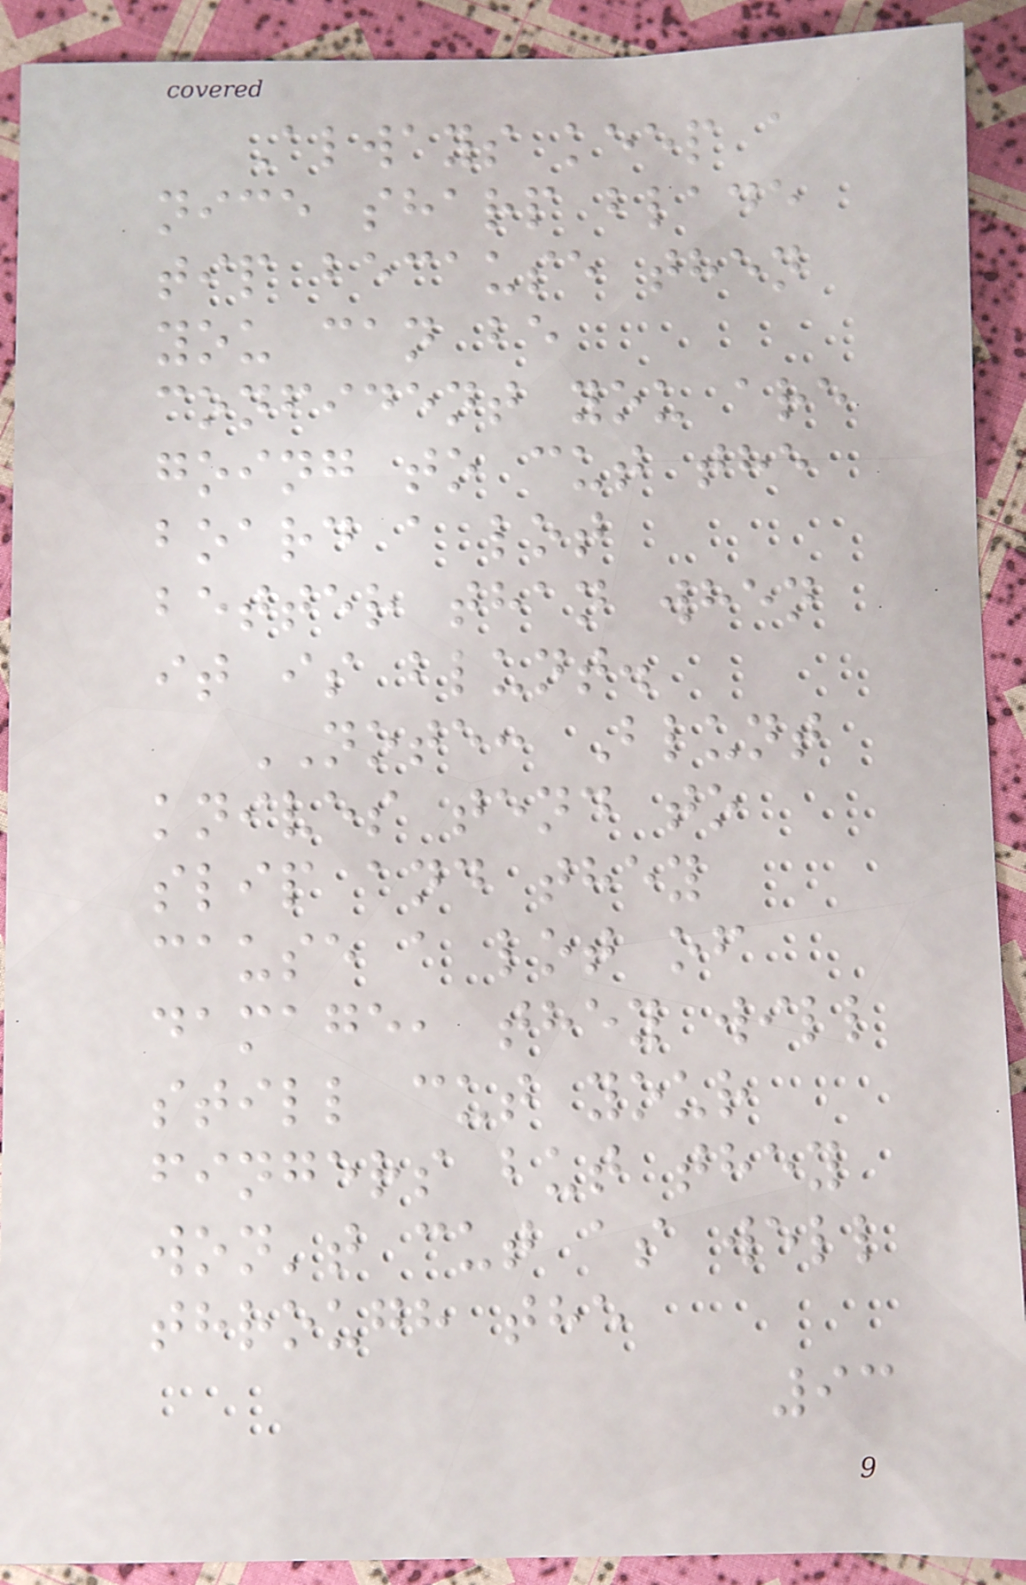Always keep a
nice sharp blade
tip because then
you can be
confident you are
going to cut the
board a lot
better than when
it is blunt.
NOTE: Blunt
knives tend to
slip and they
cause a lot of
damage, they will
still cut your
fingers but they
won't cut as well
through the
93
